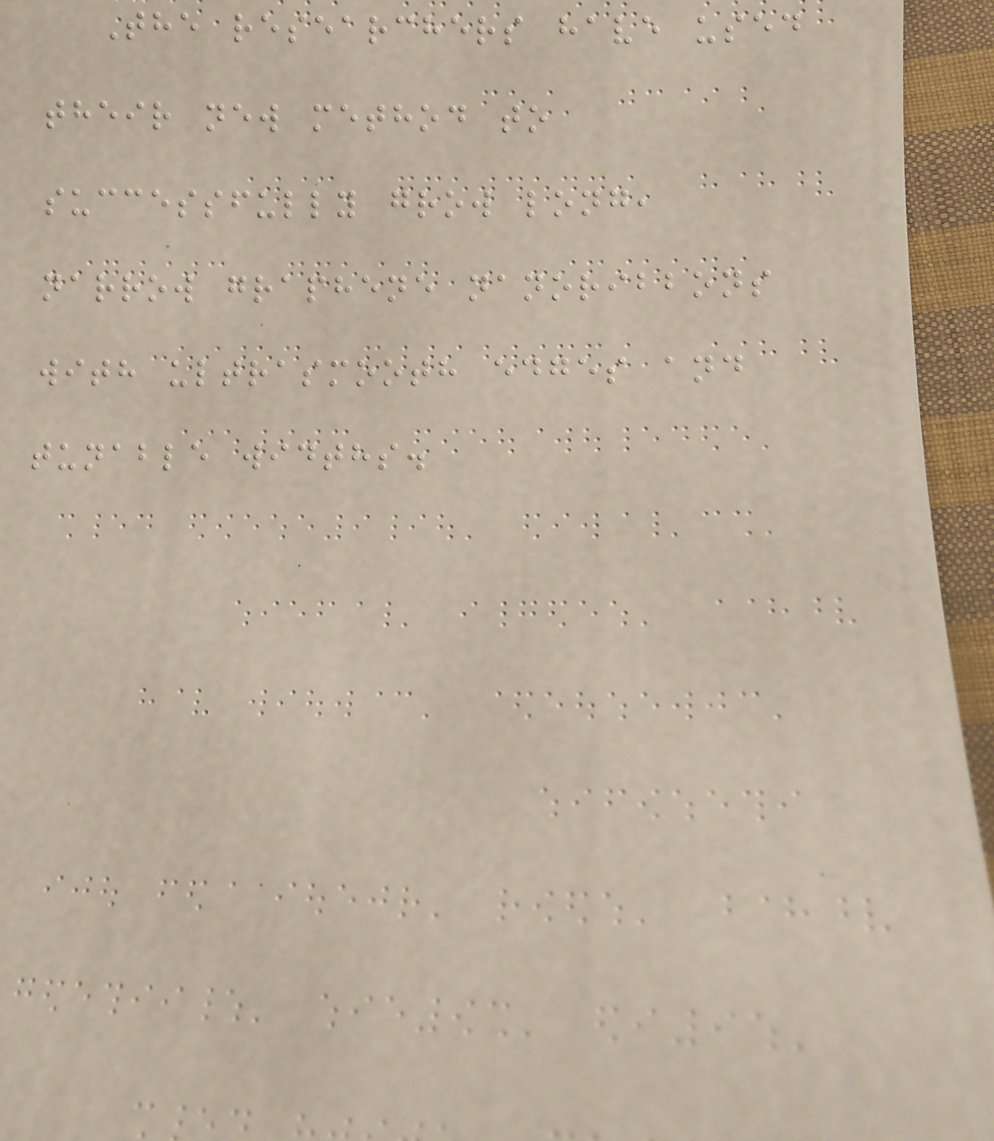The researchers have used
their new method to
successfully grow long,
narrow graphene nanoribbons
with ultrasmooth edges and
tunable widths.
